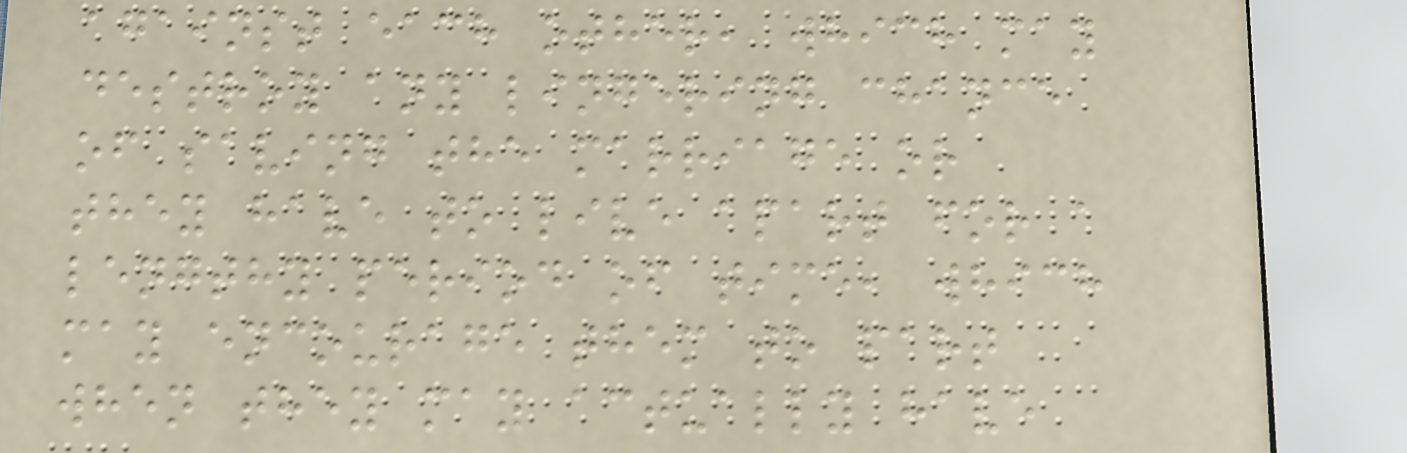against each other, which may
destroy any lingering chance
of saving the marriage or
they have to live apart for a
lengthy period of time, which
may encourage them to part
when they may actually have
